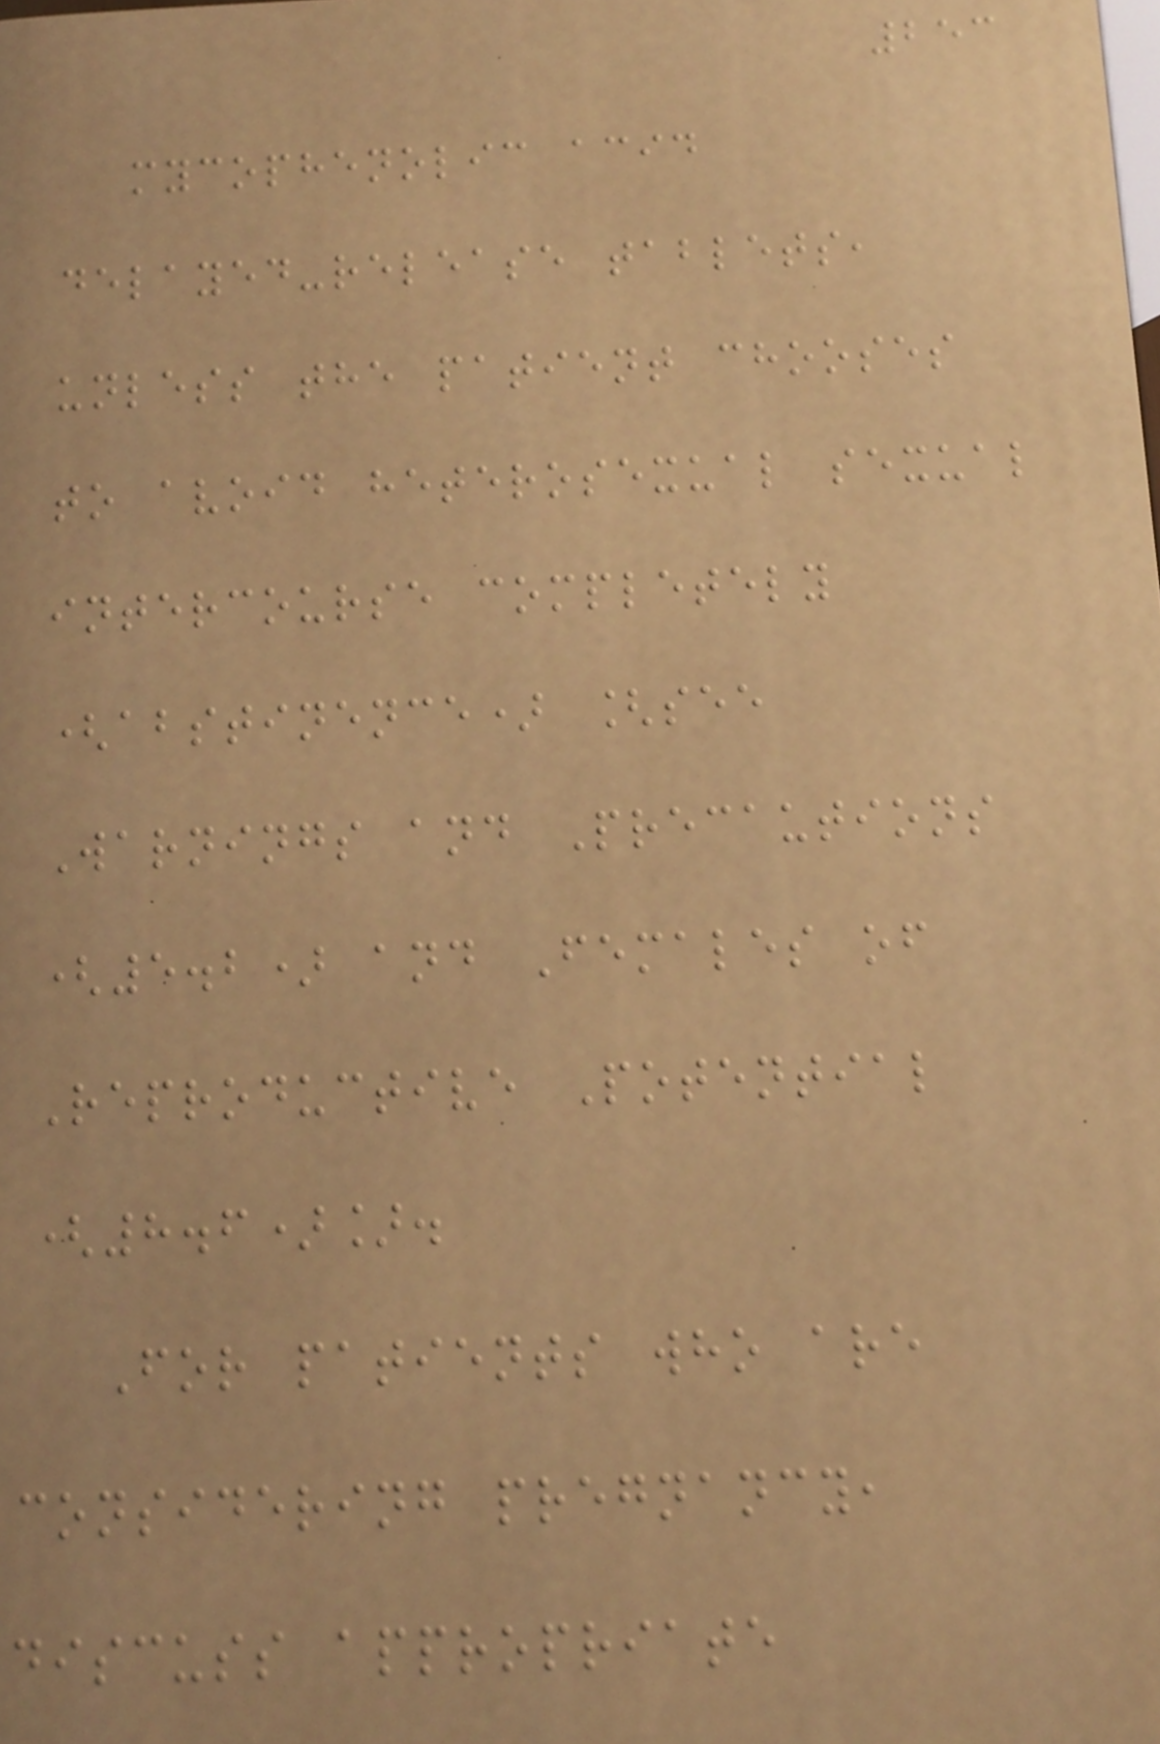253
mycophenolic acid
delayed-release tablets,
unless the patient chooses
to avoid heterosexual sexual
intercourse completely
(abstinence) [see
Warnings and Precautions
(5.2) and Females of
Reproductive Potential
(8.6)].
For patients who are
considering pregnancy,
discuss appropriate
